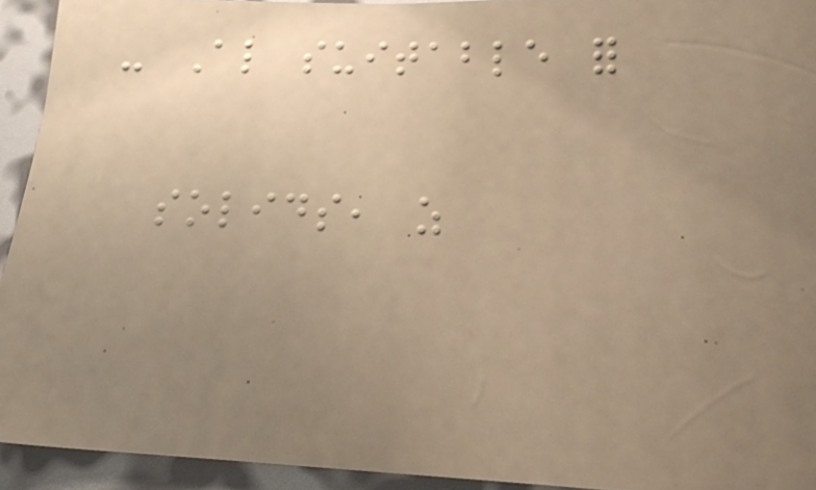- Also suitable for
solids, as
